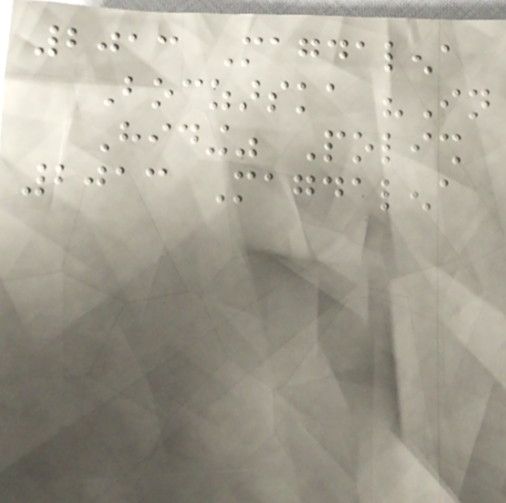2013 Magdalena
Boczarska "In
Hiding" Polish
2013 Magdalena
